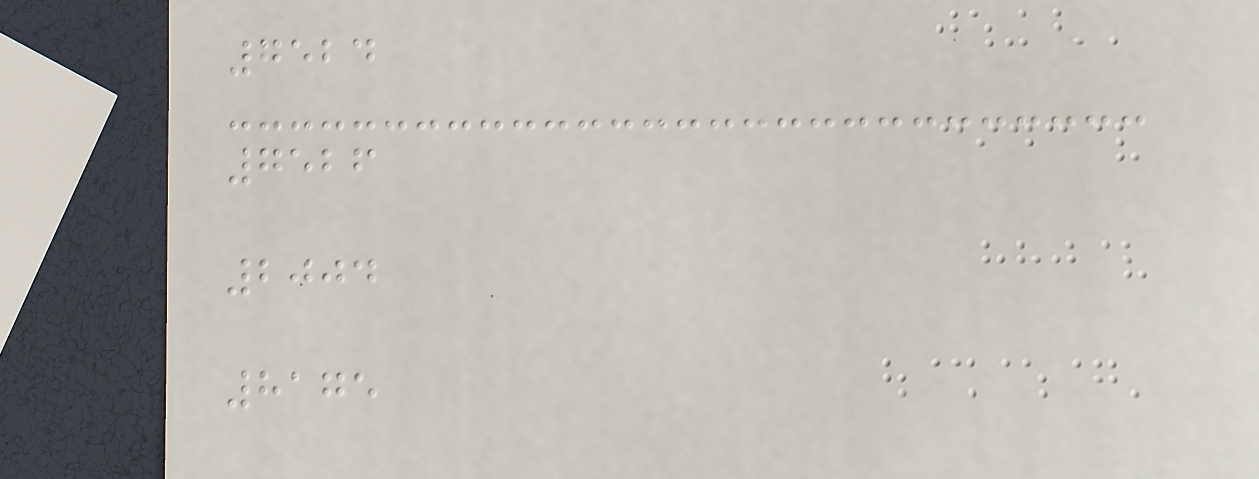7524
7526
2004
8175
